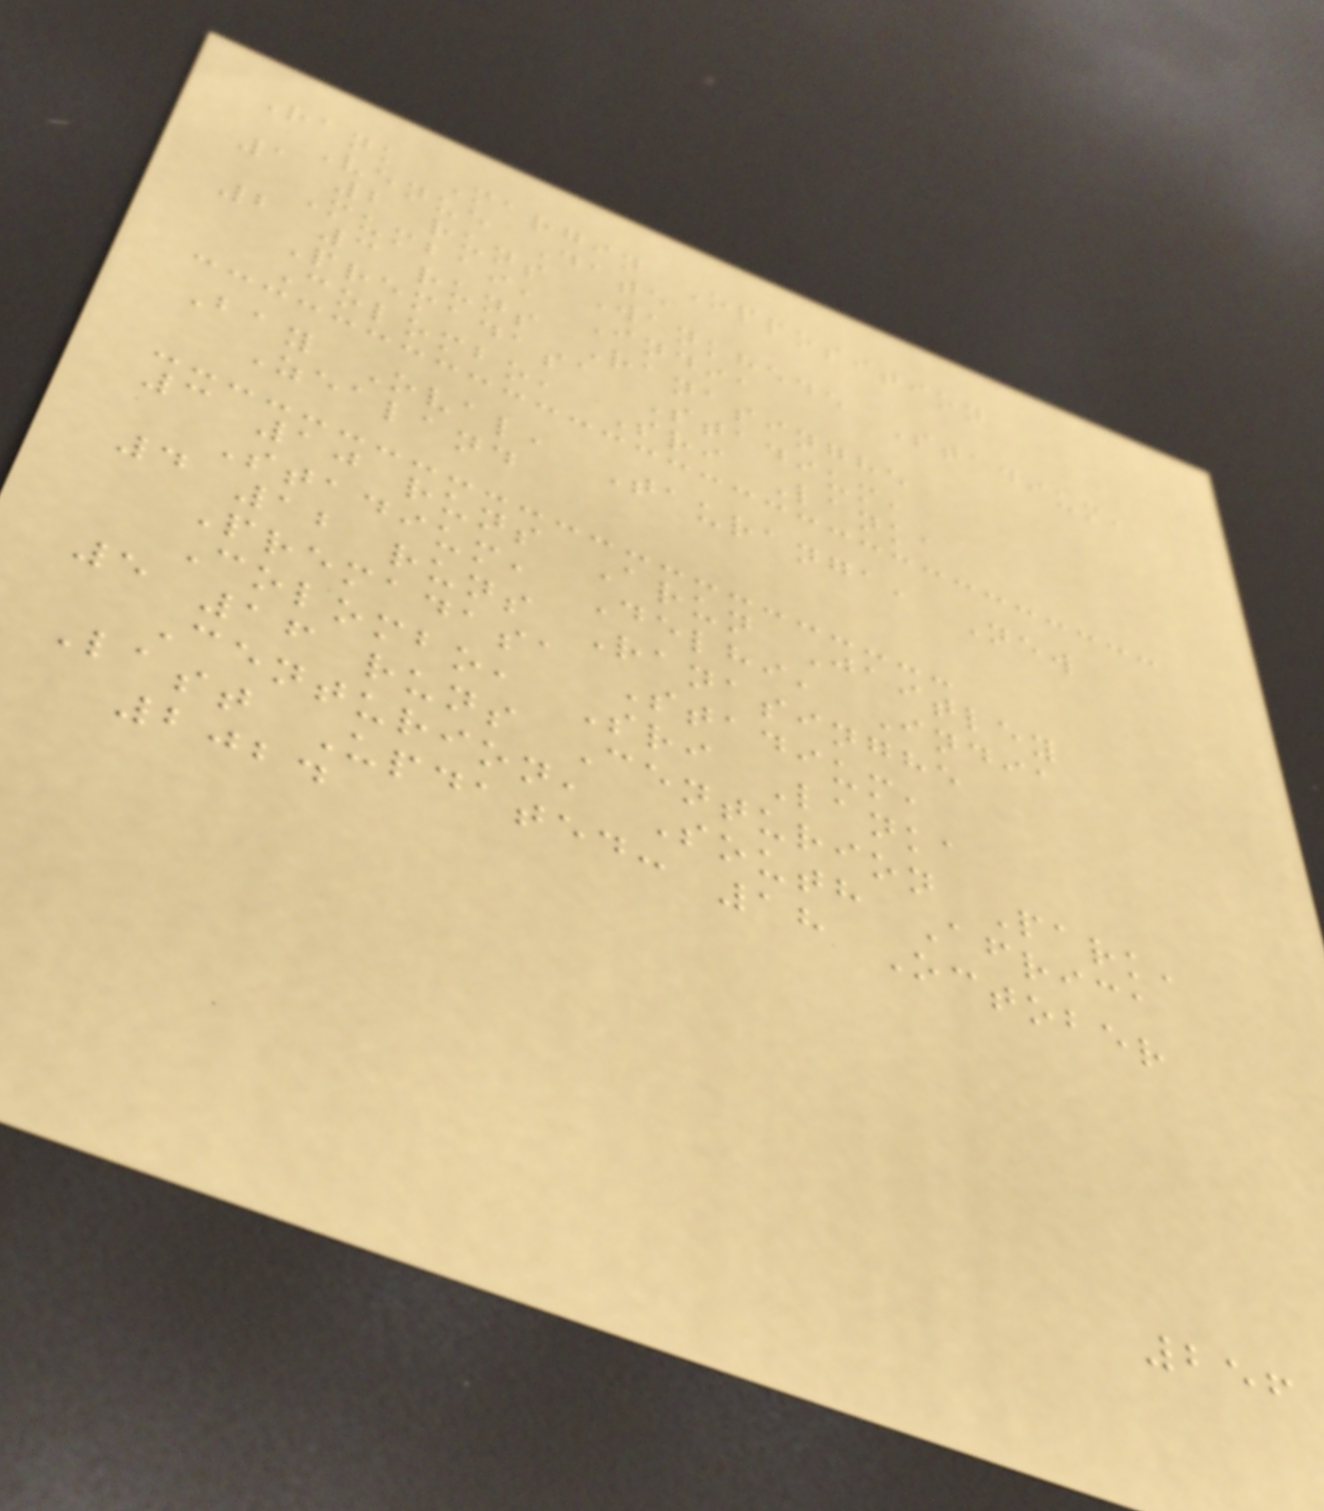Rank Margin Opposition
Venue Date
1 2 runs Wankhede Stadium,
Mumbai, India
2 3 runs Ranasinghe
Premadasa Stadium,
Colombo, Sri Lanka
Bay Oval, Tauranga, New
Zealand
3 10 runs Arun Jaitley
Stadium, Delhi, India
4 12 runs Ranasinghe
Premadasa Stadium,
Colombo, Sri Lanka
5 16 runs Centurion Park,
Centurion, South Africa
Last Updated: 18 October
2024
256
